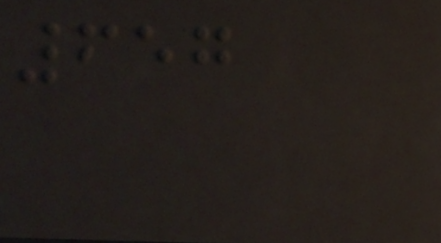657
